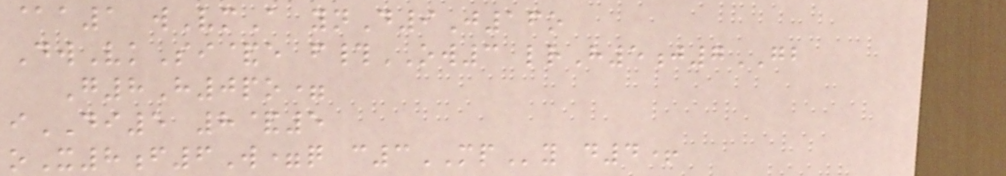@a1 wVmA ynD9J16o
DwVkSi&e f#OW3 lrH5j7GB
G8H0po=
iDI5 8&5
oX8f6W=q c3MPy d4+
